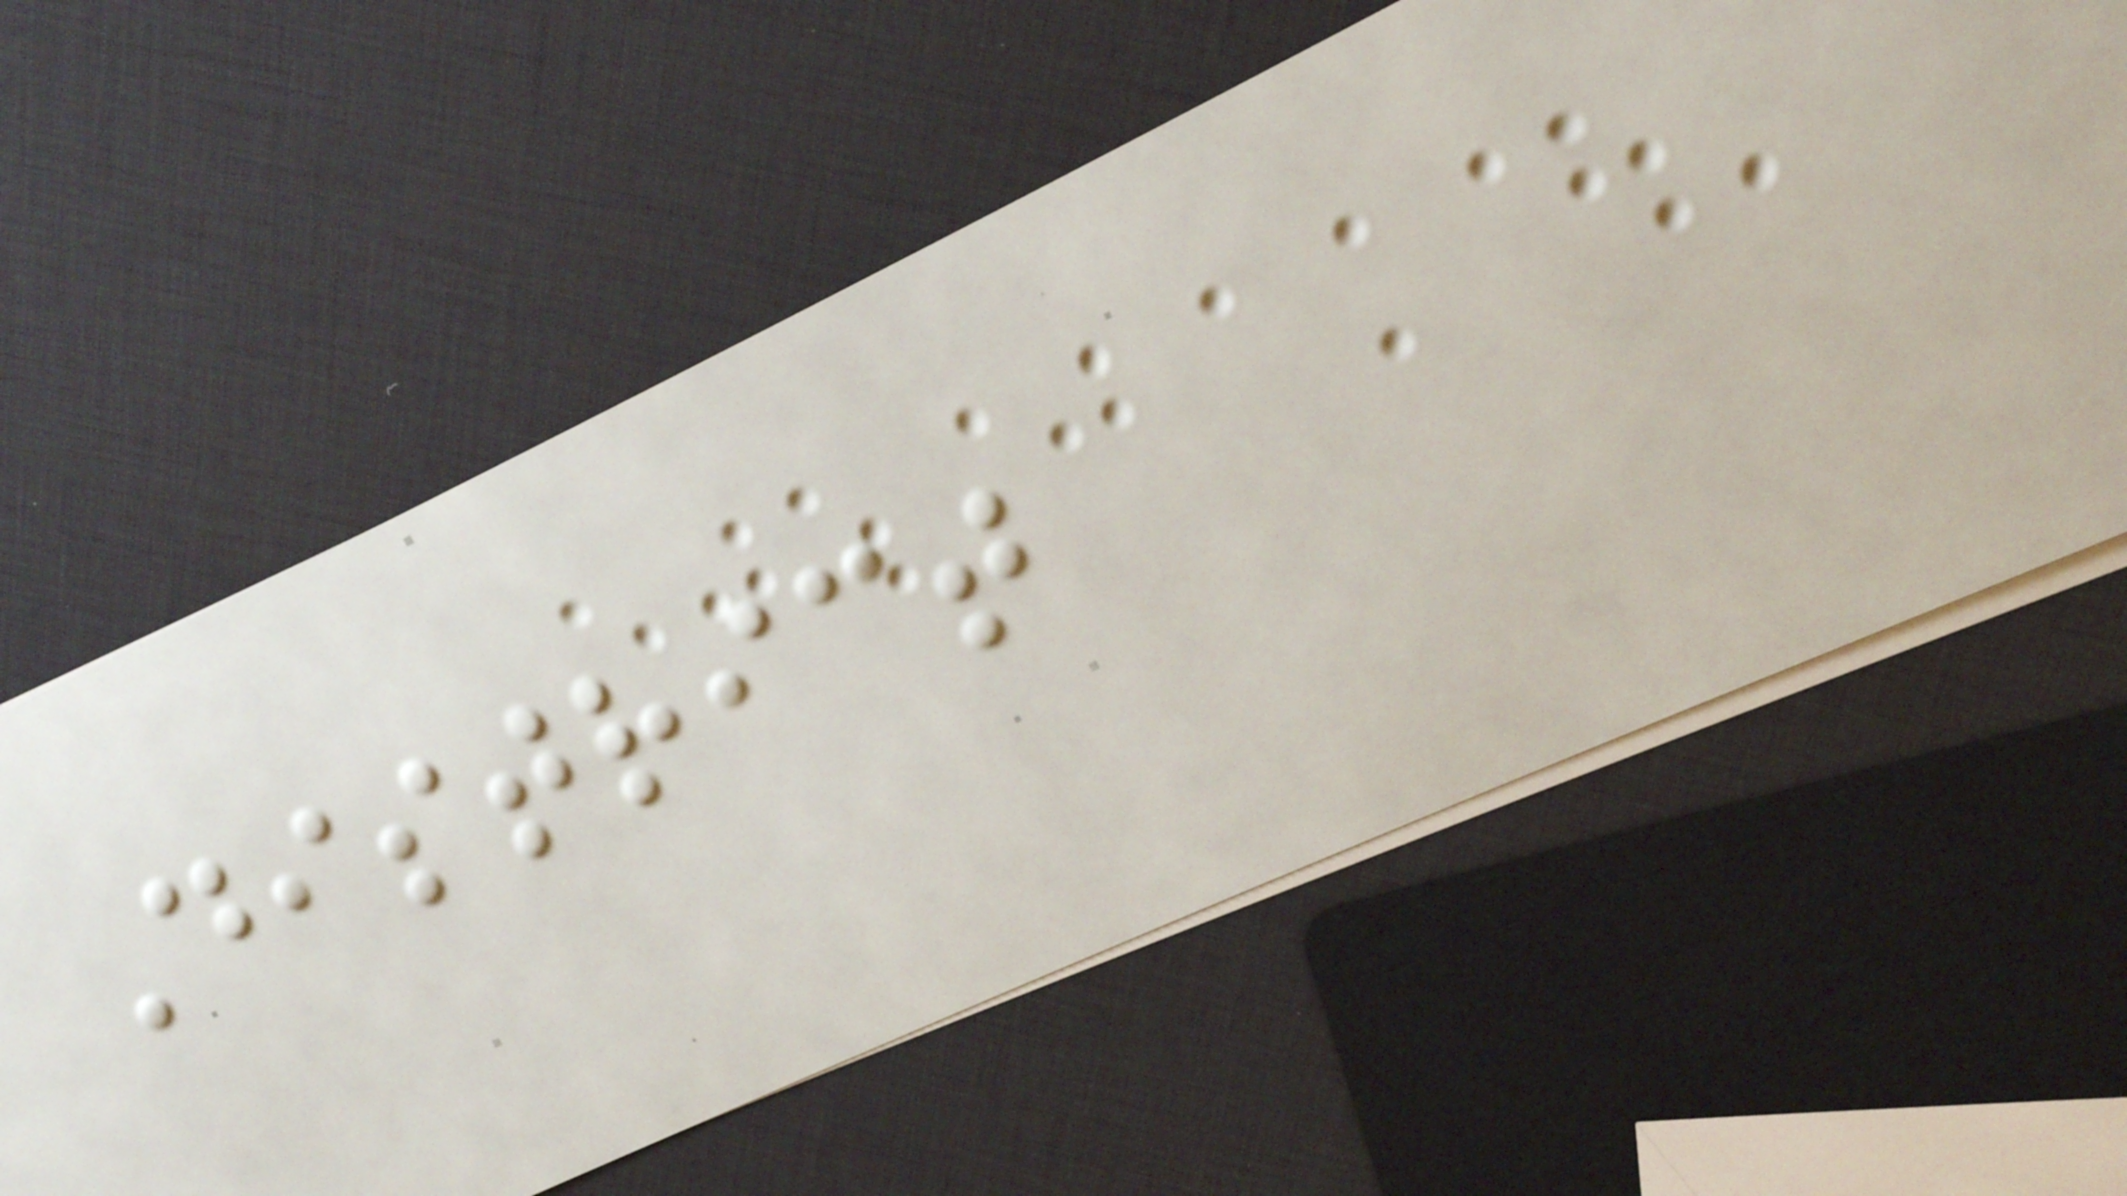District
